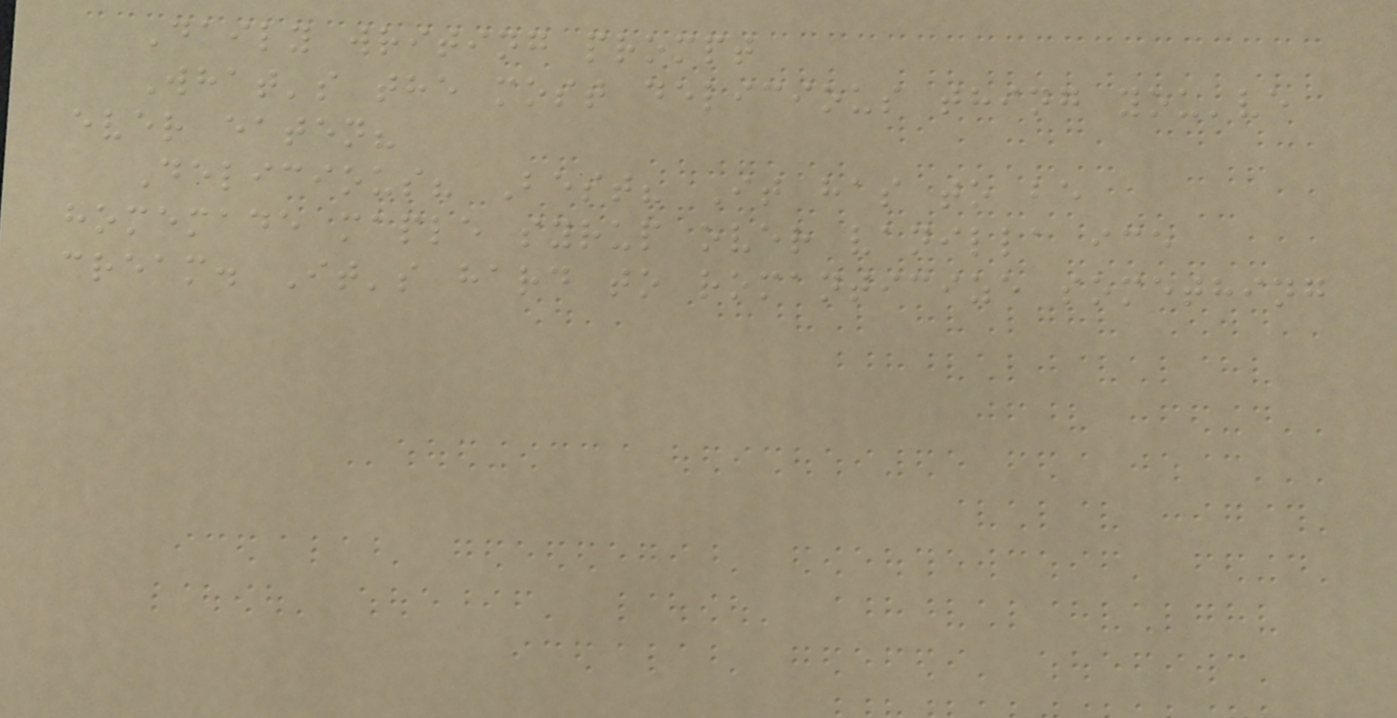Daily writing prompt
What's the most delicious thing you've
ever eaten?
Delicious? Best? It has to be
homemade maple syrup over vanilla ice
cream. It's hard to romanticize something
